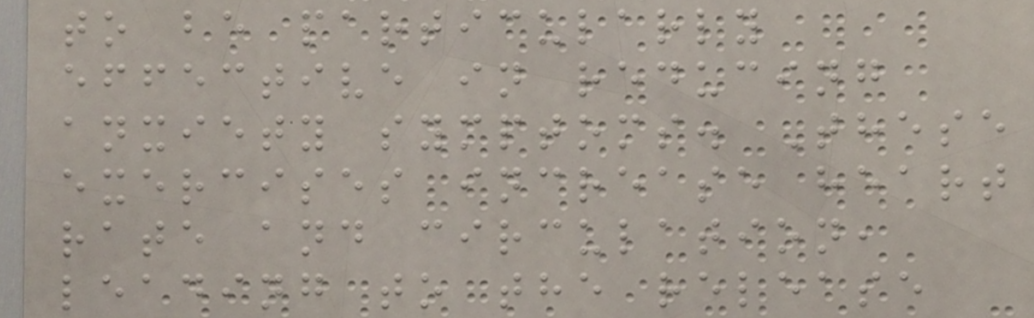to be particularly
effective in reducing
anxiety symptoms. These
exercises increase heart
rate and circulation,
leading to the release
